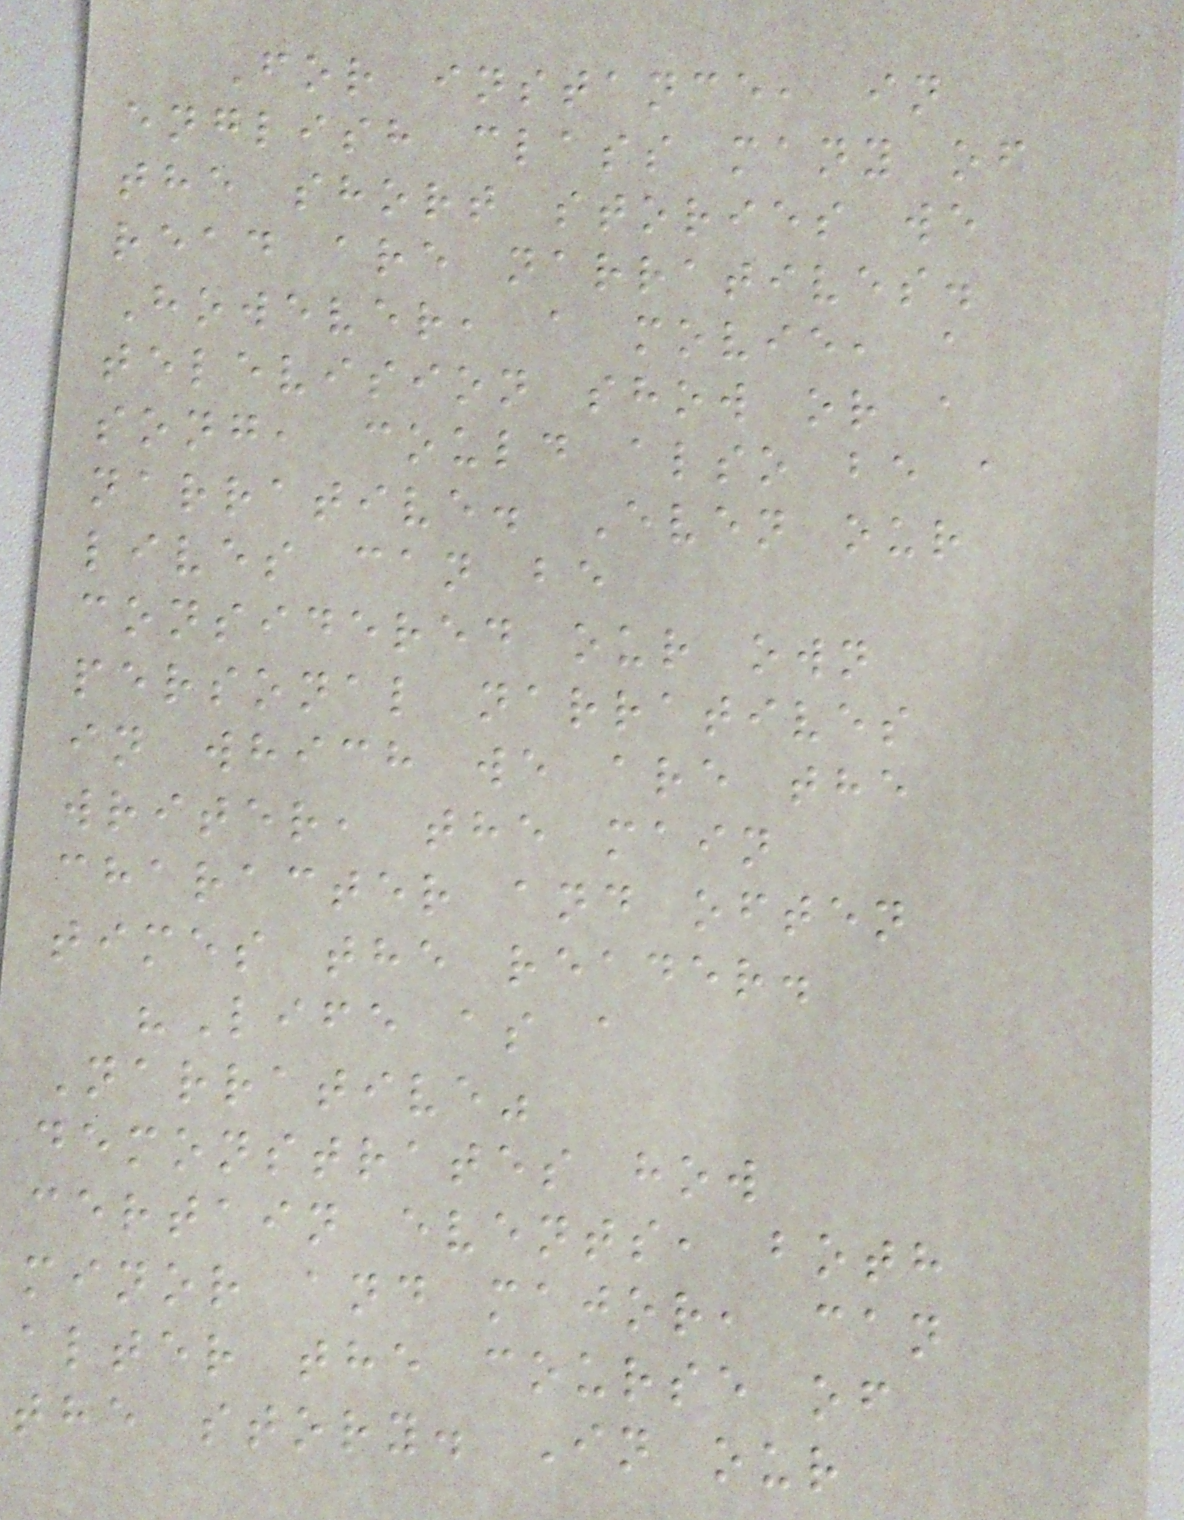For instance, in
english class many of
the short stories we
read are narratives.
However, a movie, a
television show or a
song, could also be a
narrative. Even our
lives can be
considered our own
personal narratives
in which we are the
writer, the main
character and often
times the reader.
"Life as a
Narrative"
demonstrates how
certain events, both
minor and major, can
alter the course of
the story. In our
